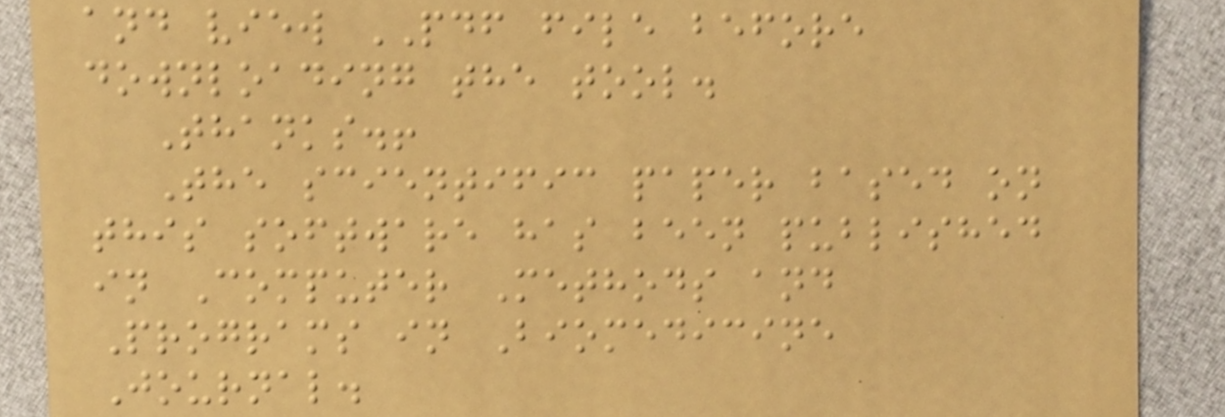and view PDF file before
downloading the tool.
Thanks.!
The scientific paper based on
this software has been published
in Computer Methods and
Programs in Biomedicine
Journal.
